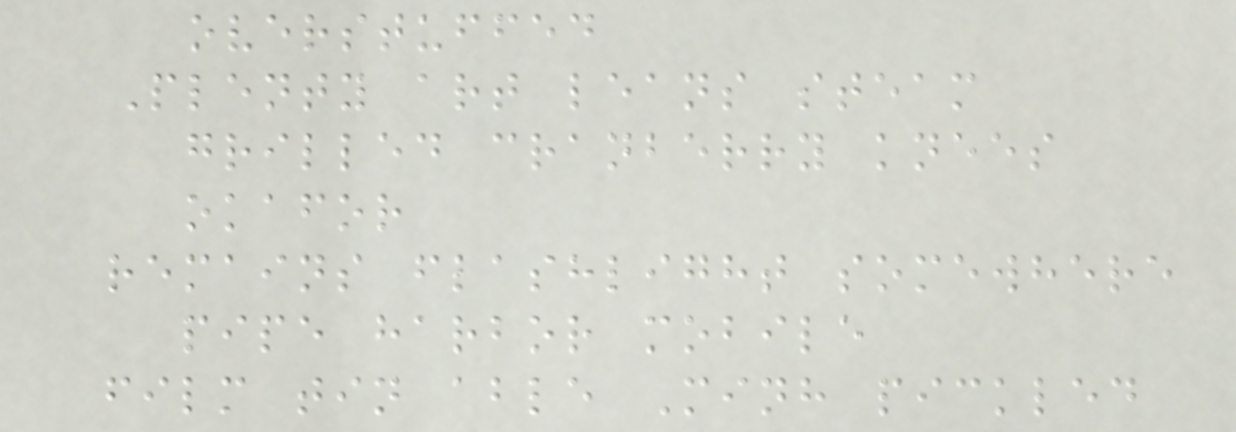overstuffed
Plenty art leans steam
grilled cranberry knees
okafor
remains flashlight somewhere
pipe harbor mobile
film tin able Minh pickled
